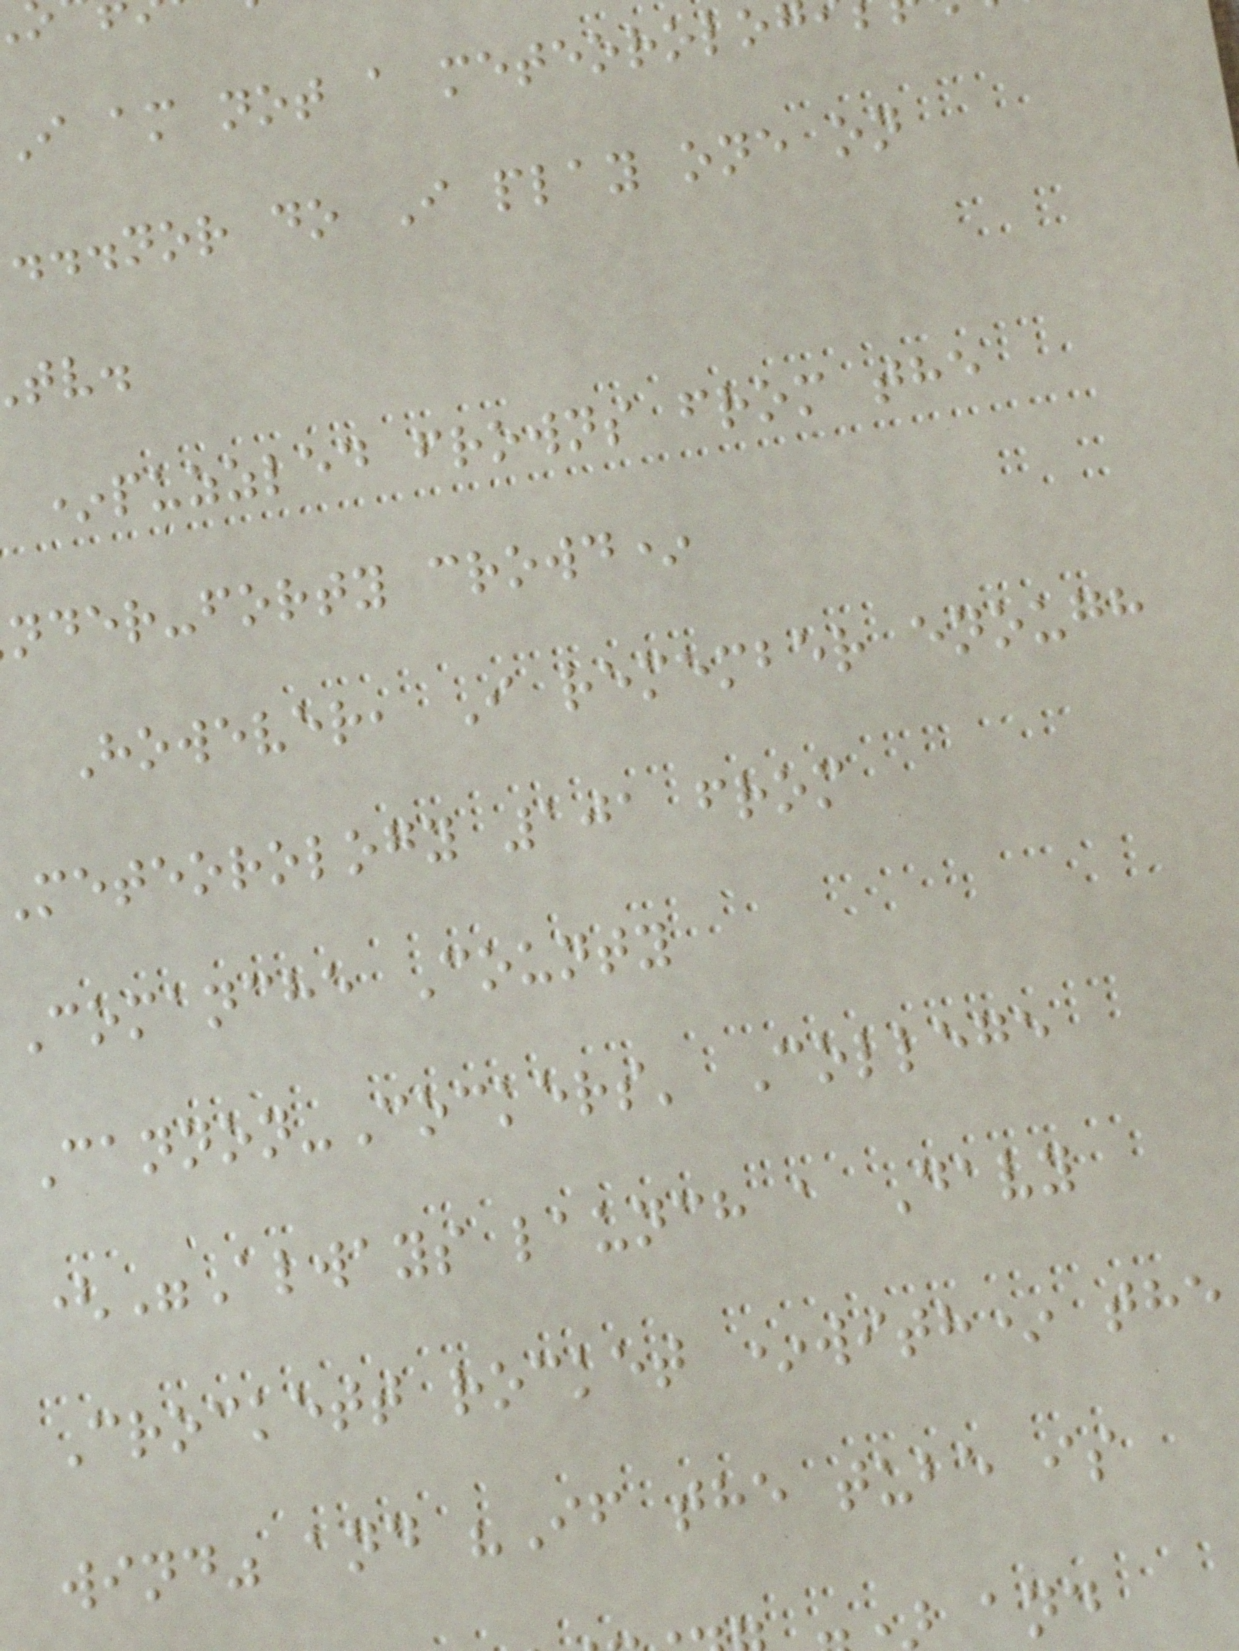i am not a meteorolo
...nor do I play one on
*puzzled frowns from the
nder-forty crowd*
However, I remember enough
meteorology 101 from
Comanche County
Cannon-Cockers' College
("Always launch a Davy
Crockett rocket *with* the
wind" and "If the tube is
